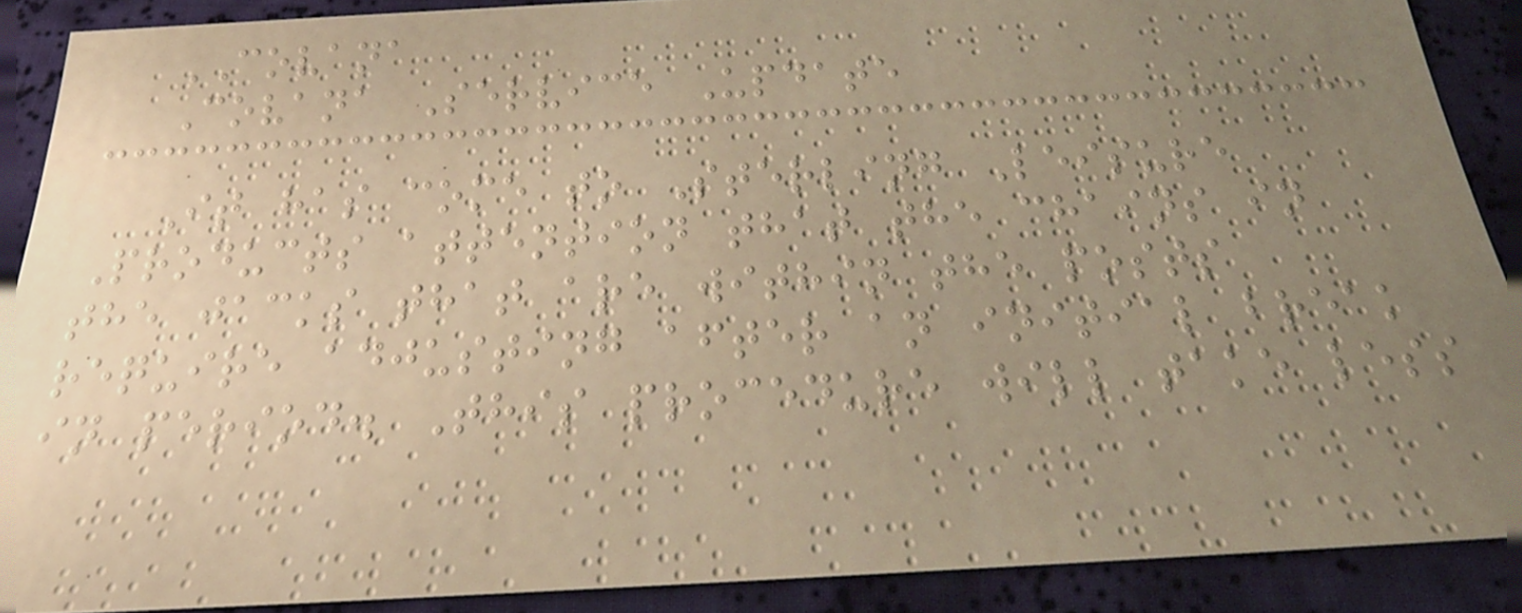COVANA
Covana Service Update
It has come to Sterling Leisure
Products attention that the chains in
the jacks that are within the posts
require adjusting after an initial break
in period. This procedure will take less
